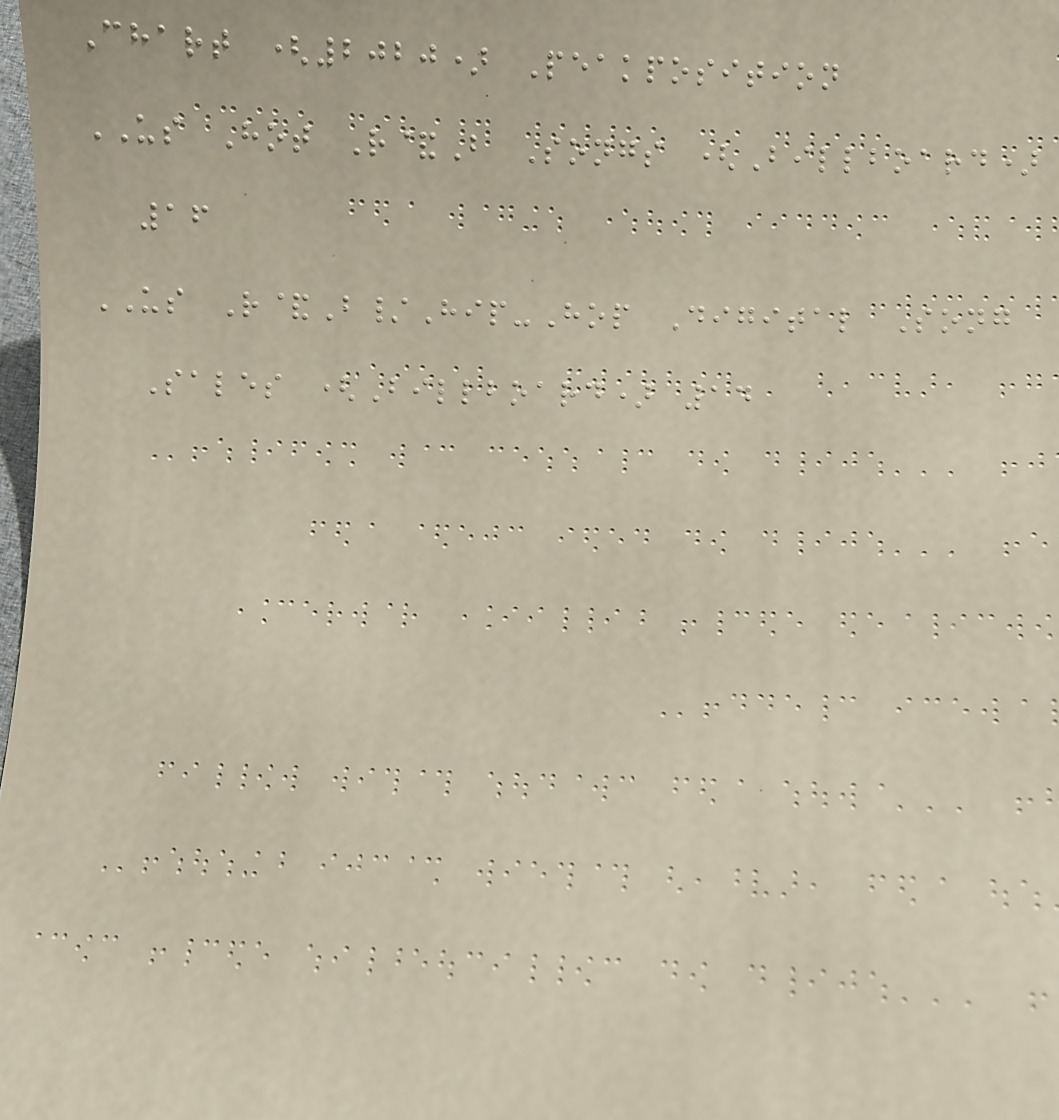Chart (2020) Peakposition
US Hot R&B Songs (Billboard)
16
US R&B/Hip-Hop Digital Song
Sales (Billboard) 14
